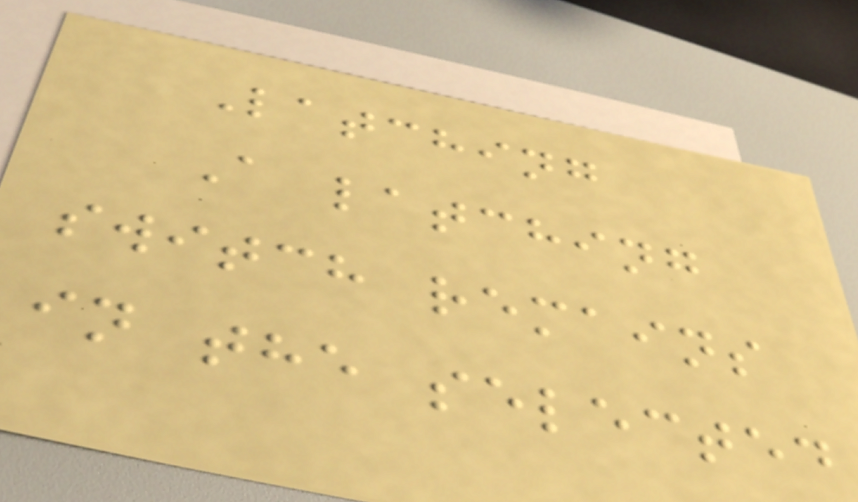Latching
A latching
switch remains
in the selected
